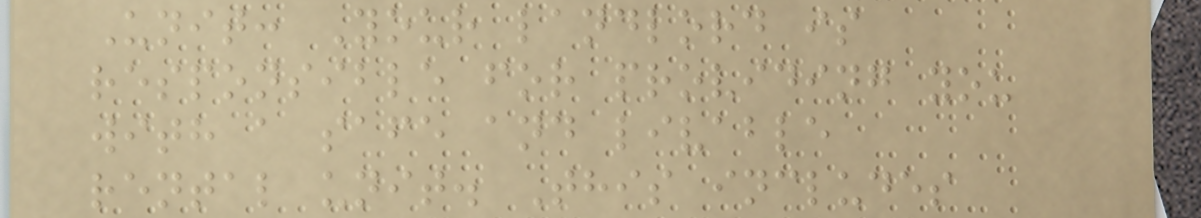Unit: Your landlord is
responsible for providing you
with a safe and livable
rental unit. This includes
